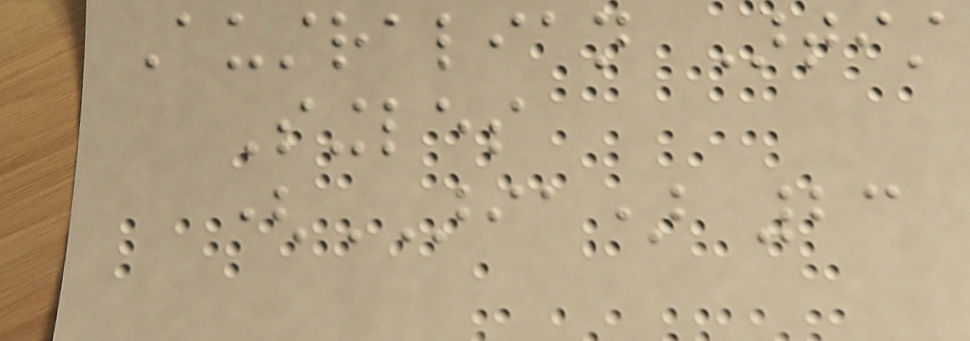Australian Artist
Singles
(ARIA) 23
